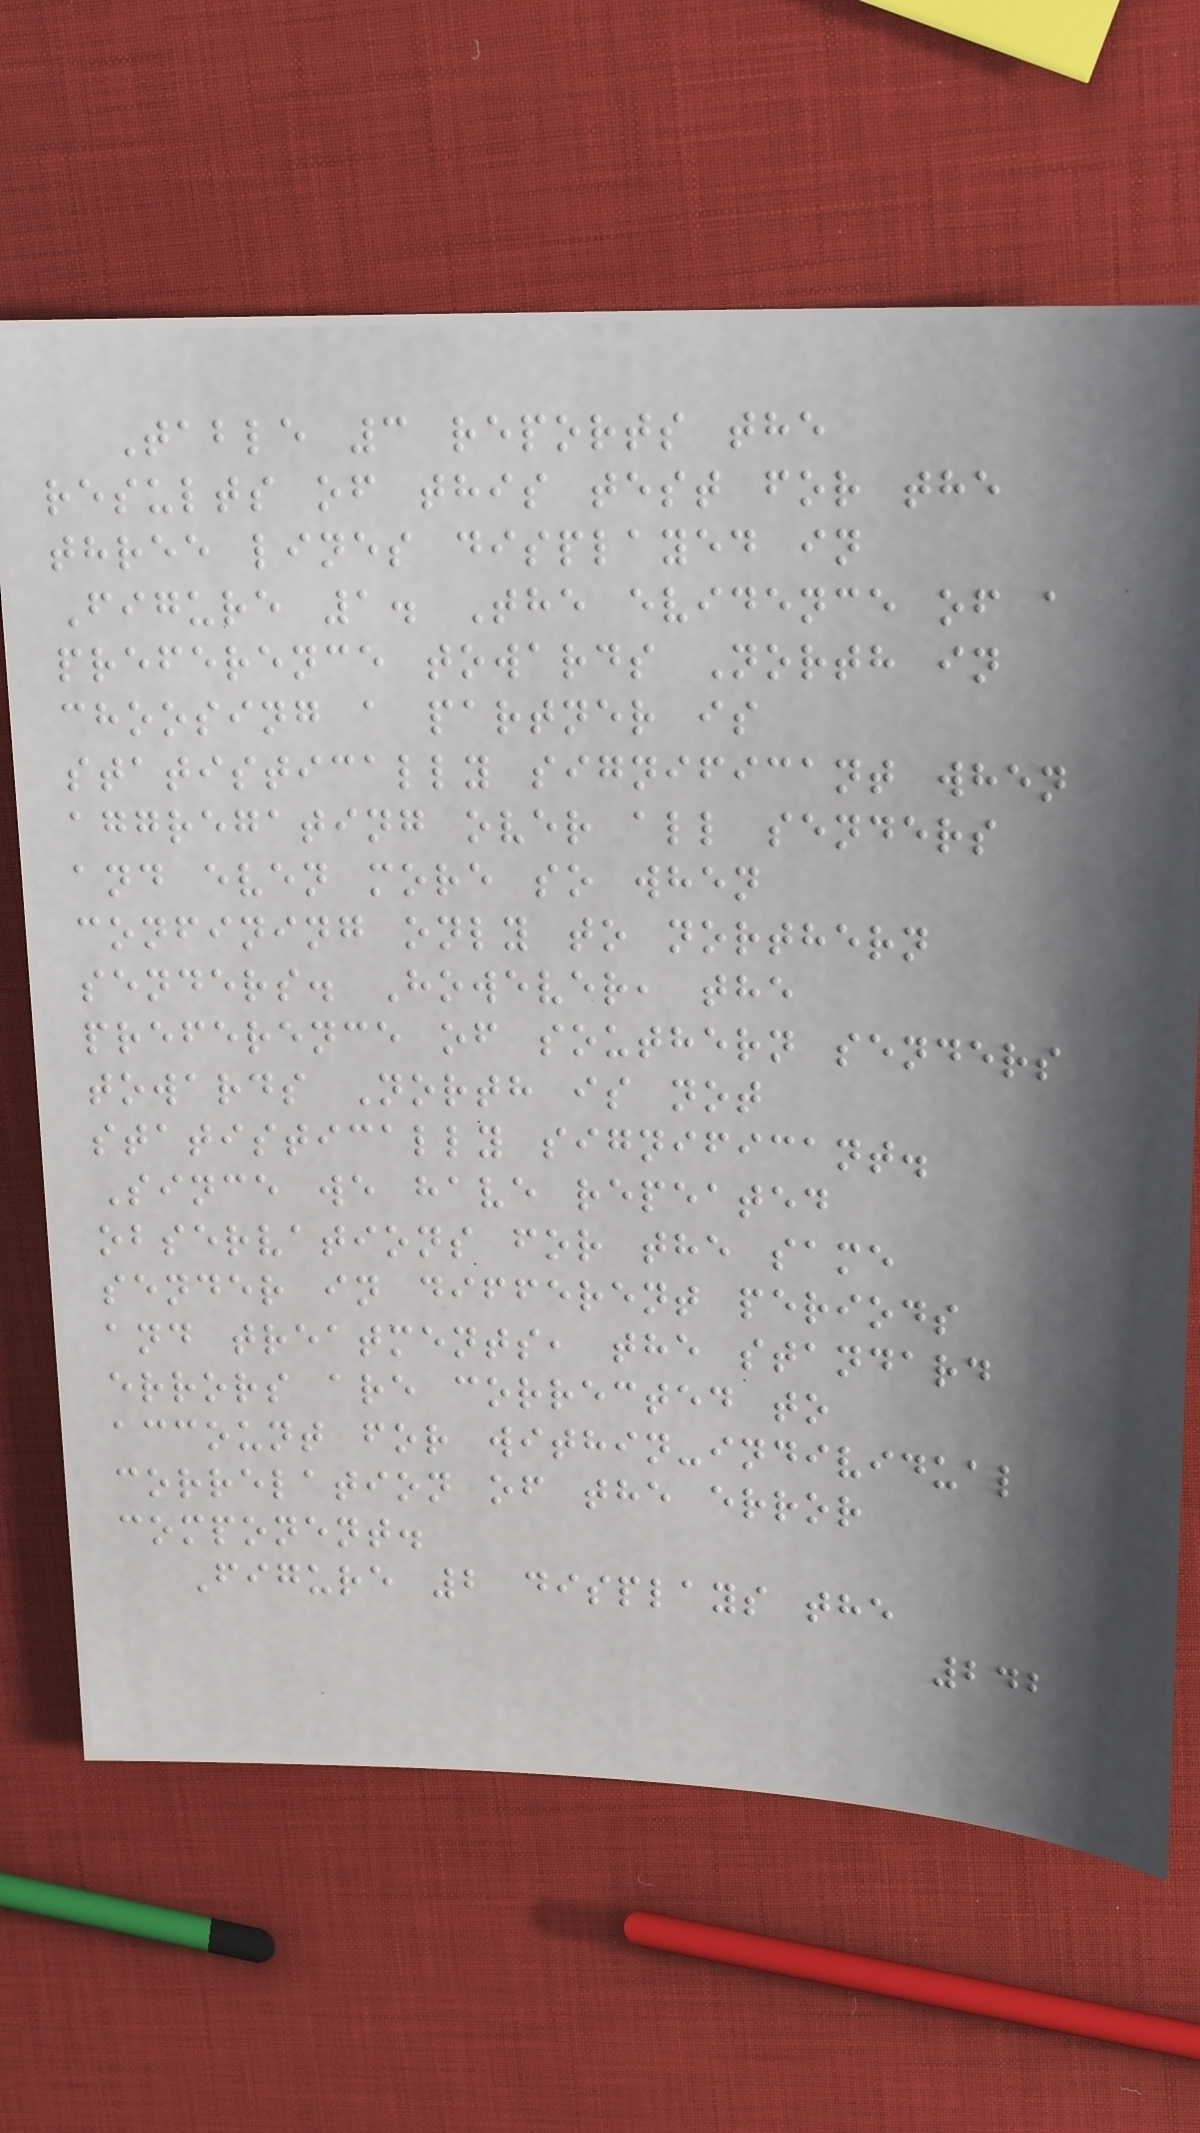Table 3 reports the
results of this test for the
three lines displayed in
Figure 1. The evidence of a
preference towards North in
choosing a partner is
statistically significant when
aggregating over all senders
and even more so when
confining only to northern
senders. However, the
preference of southern senders
towards North is not
statistically significant.
Since we have repeated
observations for the same
sender in different periods
and treatments, the standard
errors are corrected to
account for within-individual
correlation of the error
component.
Figure 2 displays the
242
